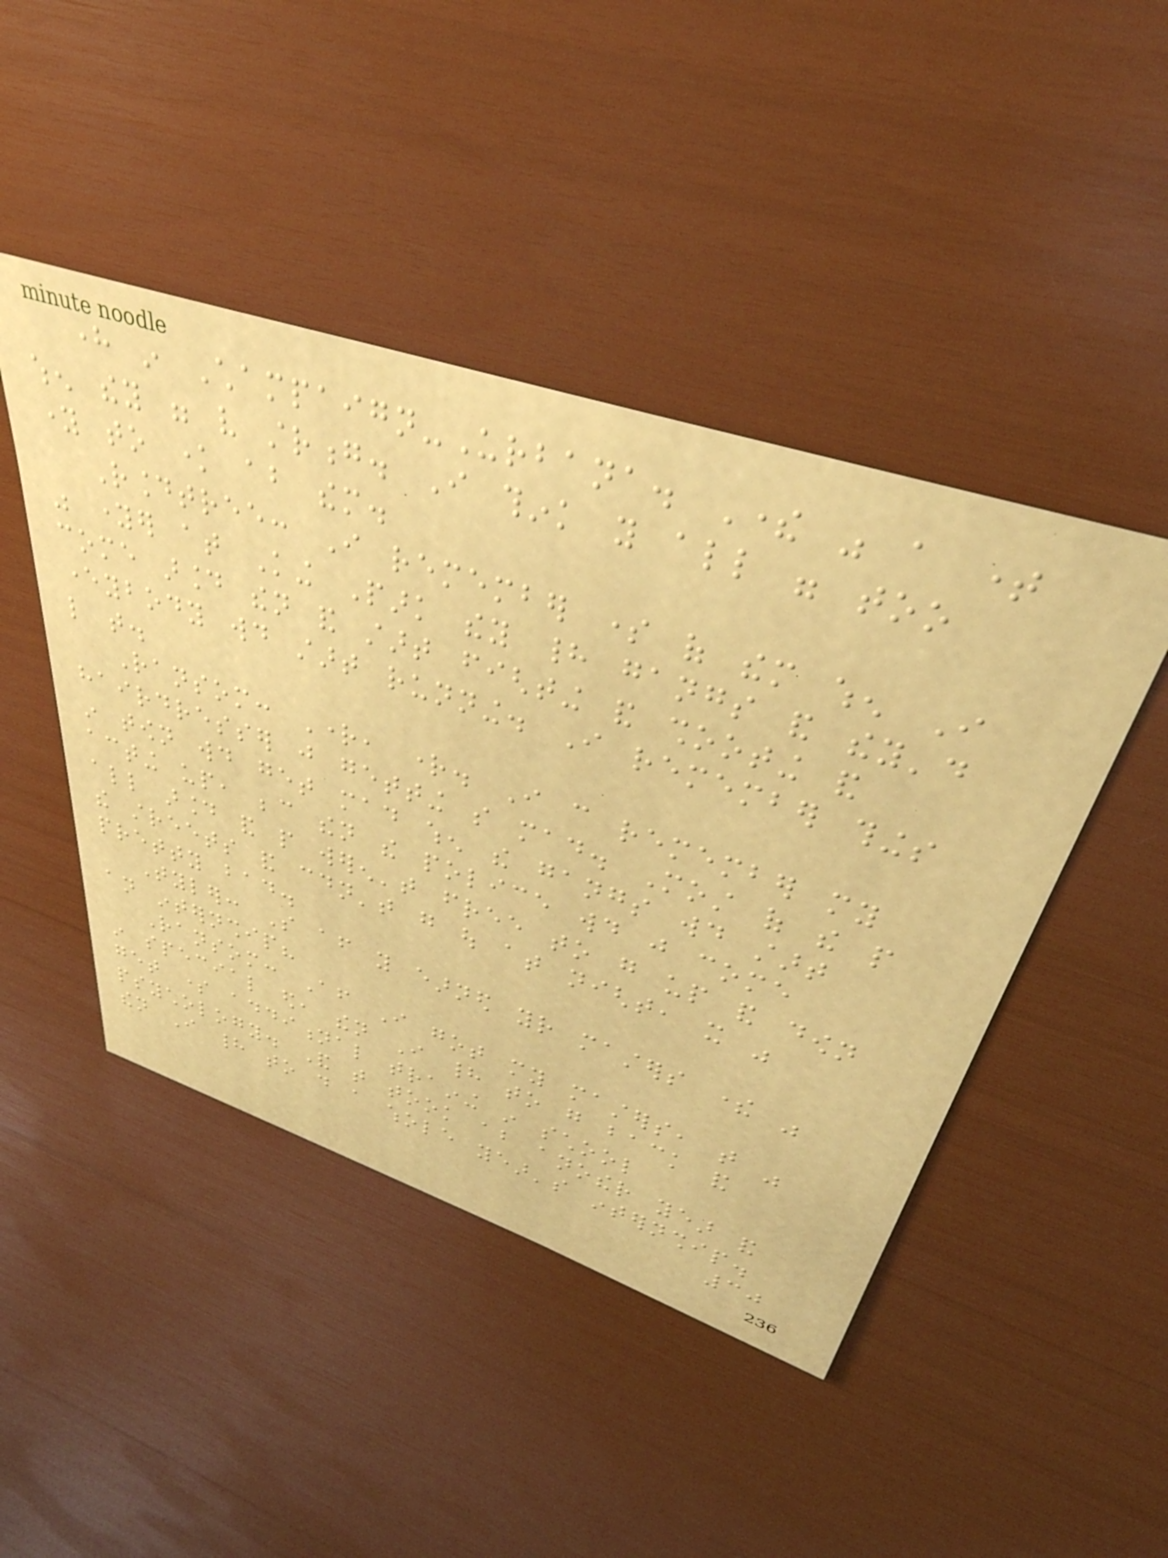here in Champaign-Urbana. There was a time
when they were very strong. I think you all were too
young to know about them.
Roundtree: I remember some of them when I
was younger at King Park they had gangs and they'd
come around then and start fighting and shooting and
everybody would start running. I remember things
like that.
Ransom: Right, right. I can remember my
hairdresser just getting so mad. Most of the people
in town would get mad when the gangs would start
acting up, because then the police would just come
all around and people weren't free to go up and down
the streets and couldn't go out at night, it was
pretty bad.
Tyler: So after you earned your masters there was
an internship?
Ransom: After I got my masters, that was
in special ed, then I had to go back and
get some additional training in school
psychology. And that took about another year and
then I had to do a whole year's internship.
30
